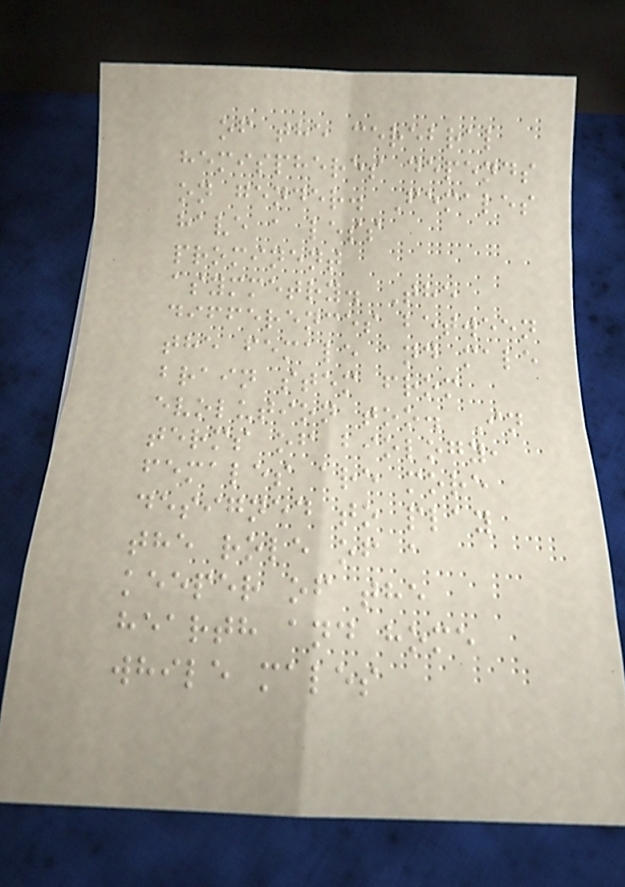of the cerebral
hemispheres depends
on gender. Females
have a less
prominent
asymmetry. The
differences between
the female and male
brain stem from
evolution too. In
terms of biology,
females are more
designed to play
the role of a
keeper of the
hearth and home
while males
